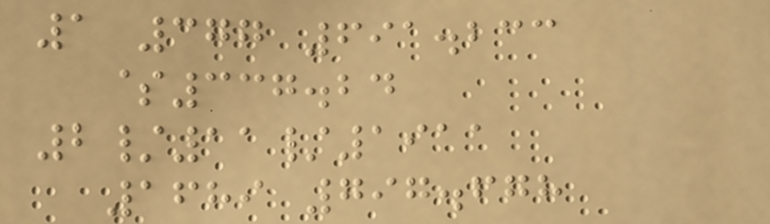1 377 691.233
$337.24
2/11/1911
1689 797.678
